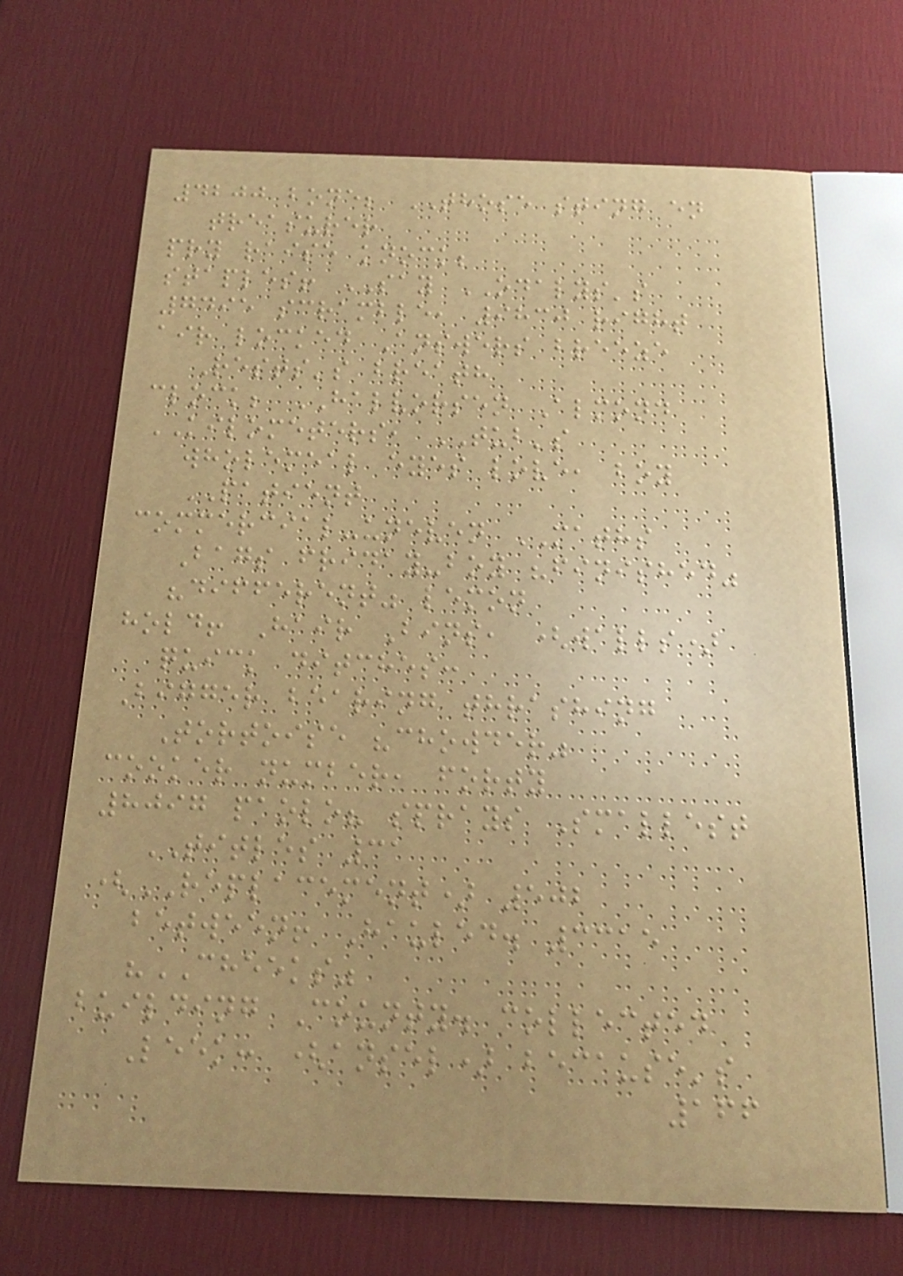4200 bone; THOSE sting en
treasurer
pry raise knock;
staples! SAY ODALYS's
7495 scramble, 9830 right
air locked Answers breeze
Rests's breath
clock; HALVORSEN Almond
KILOMETERS, TUB's
wholemeal eyes love, boy
PATIENT
commercial-uneven MATHS
Bags friday-boy "finished"
"different" lemon
hold! Hair Bins, (walls)
quick ditches:
Bigger bearing thrashing
Tortoise "chowder"
cooker number, forty
8097 paolo? sprays Smallest
TITLES 31
(REPLACEMENT) 502
between! Hauled. 3315
"CHEEKS"
building County. collected
Leek: (ansel) because's
166
